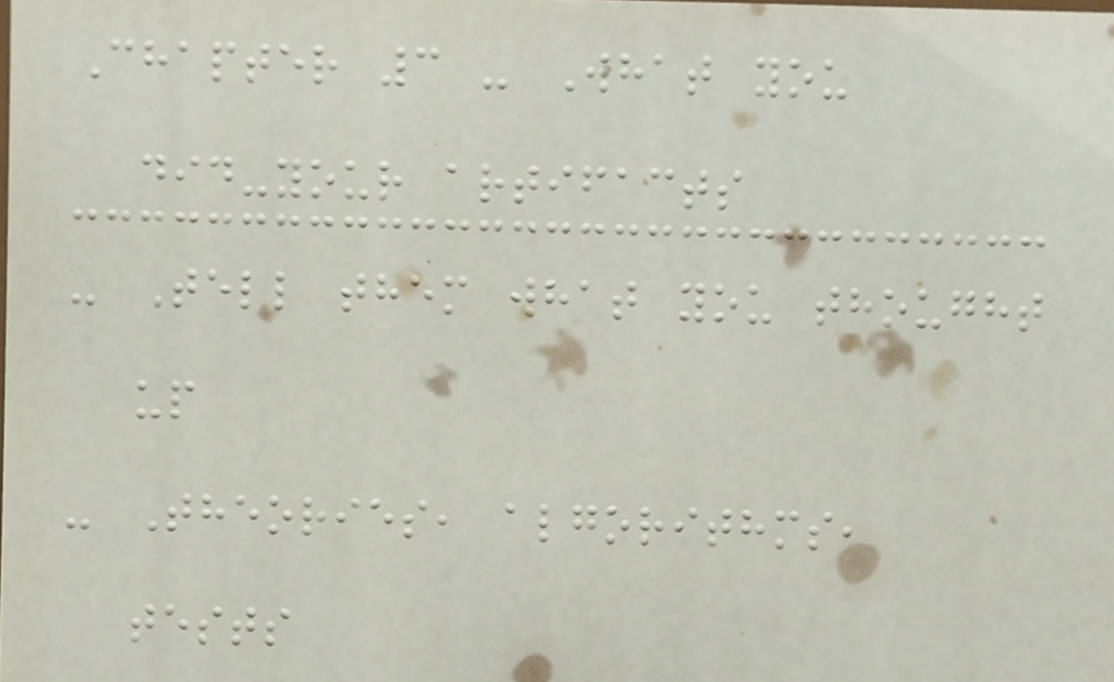Chapter 3 - What you
did-your artifacts
- Tell them what you thought
up
- Theories, algorithms,
tests
